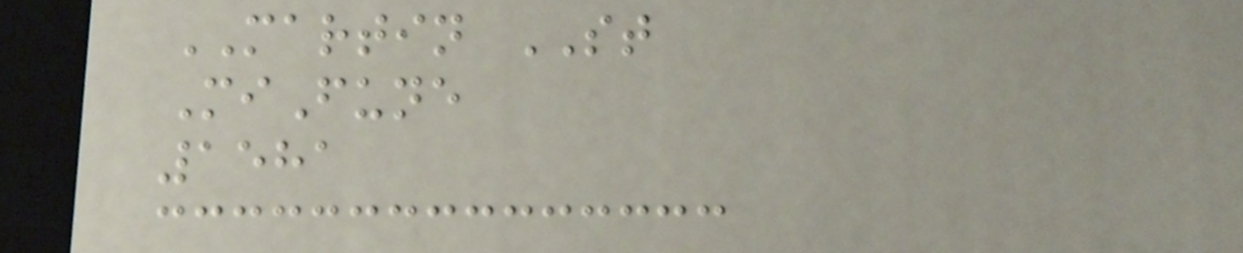MARTIN ST
MiFune
1581
